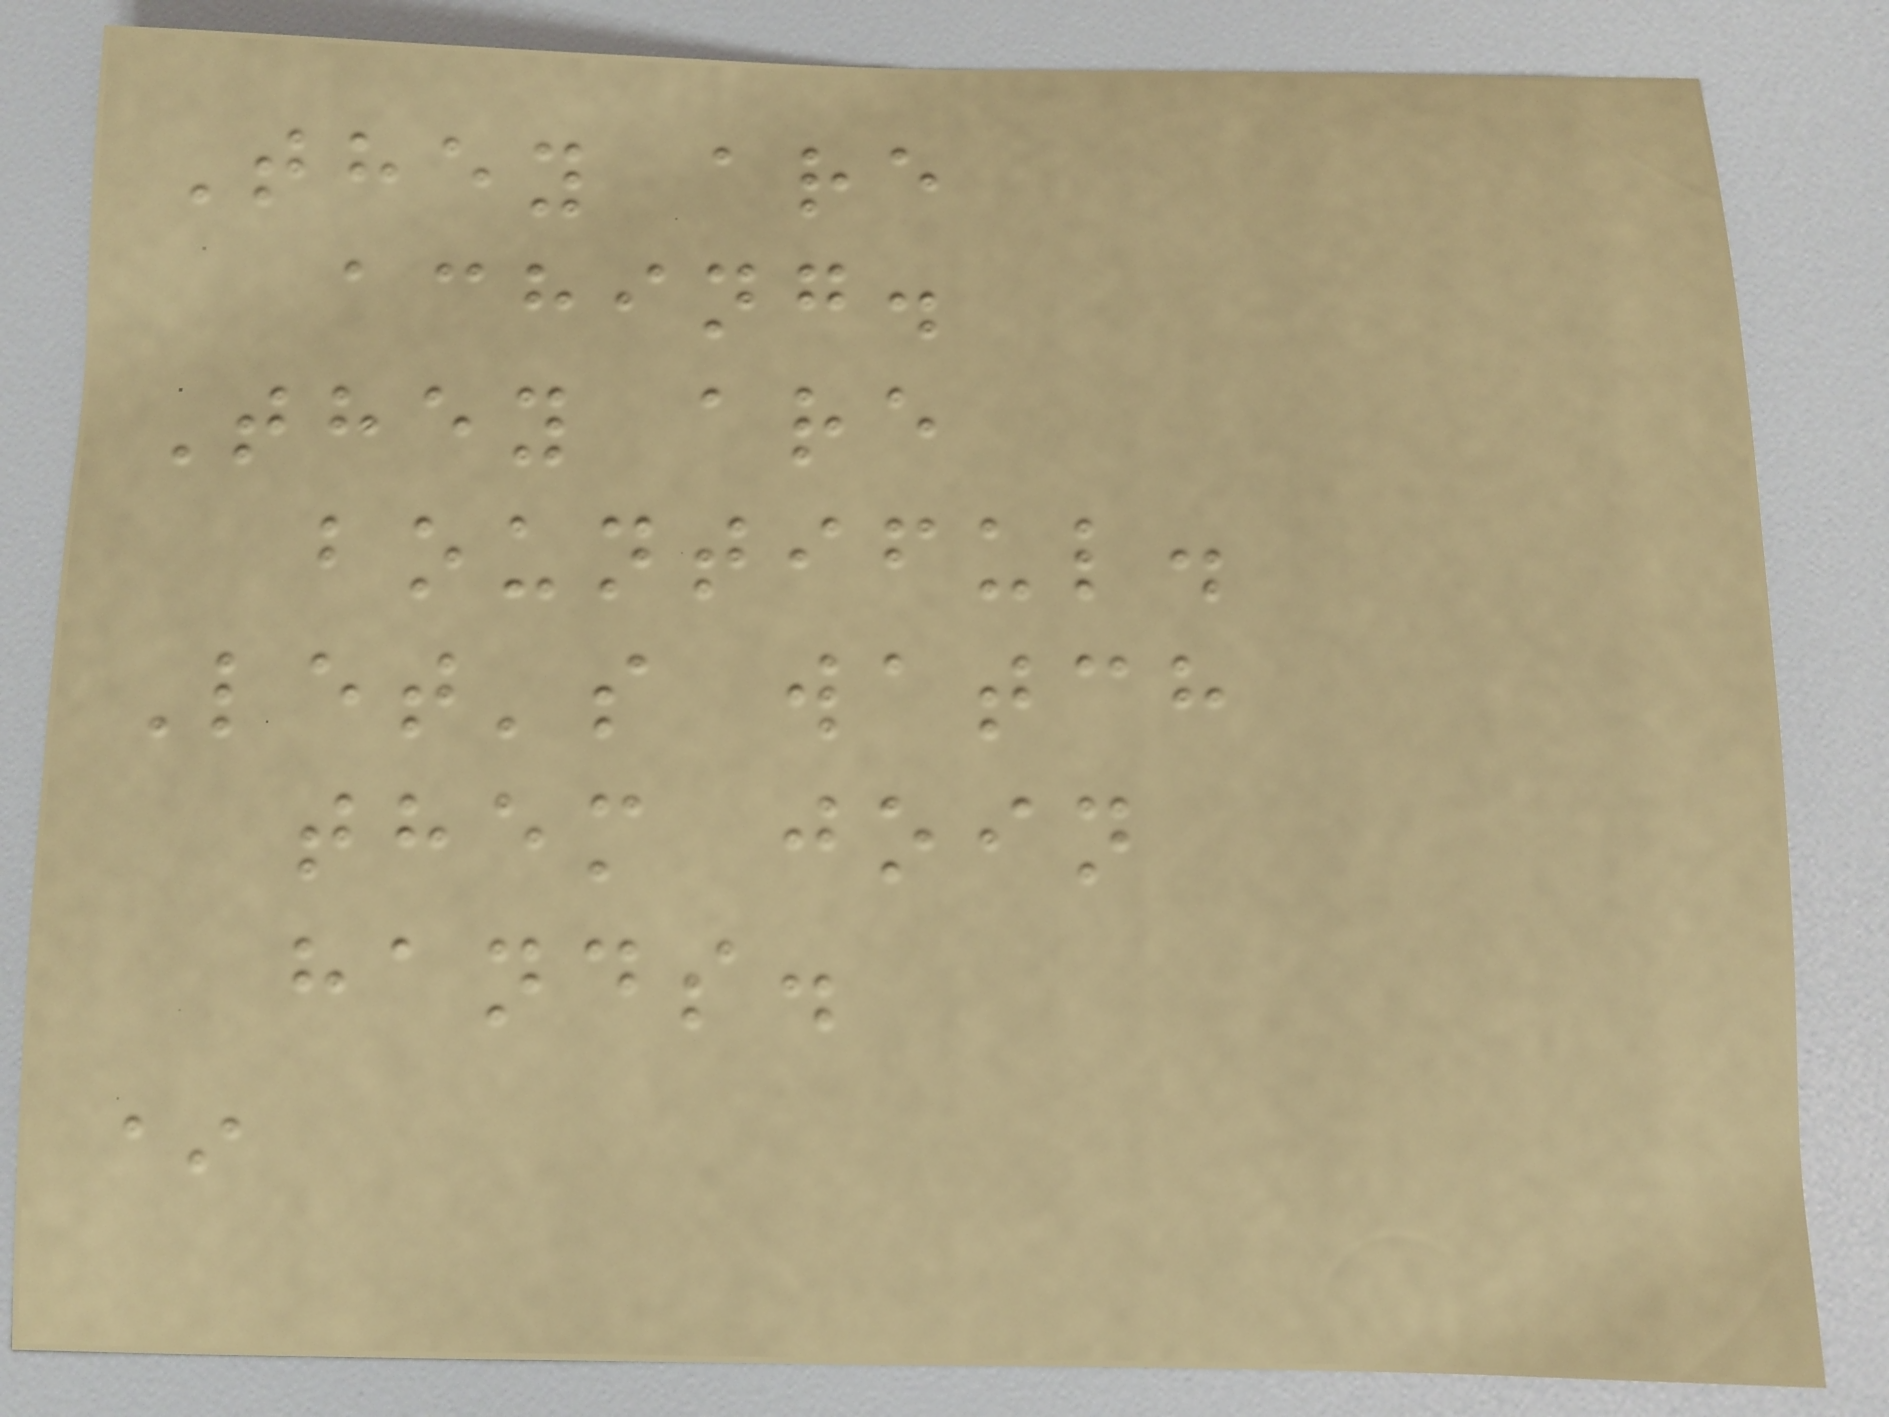They are
aching.
They are
bountiful.
Let's watch
them join
hands.
*
